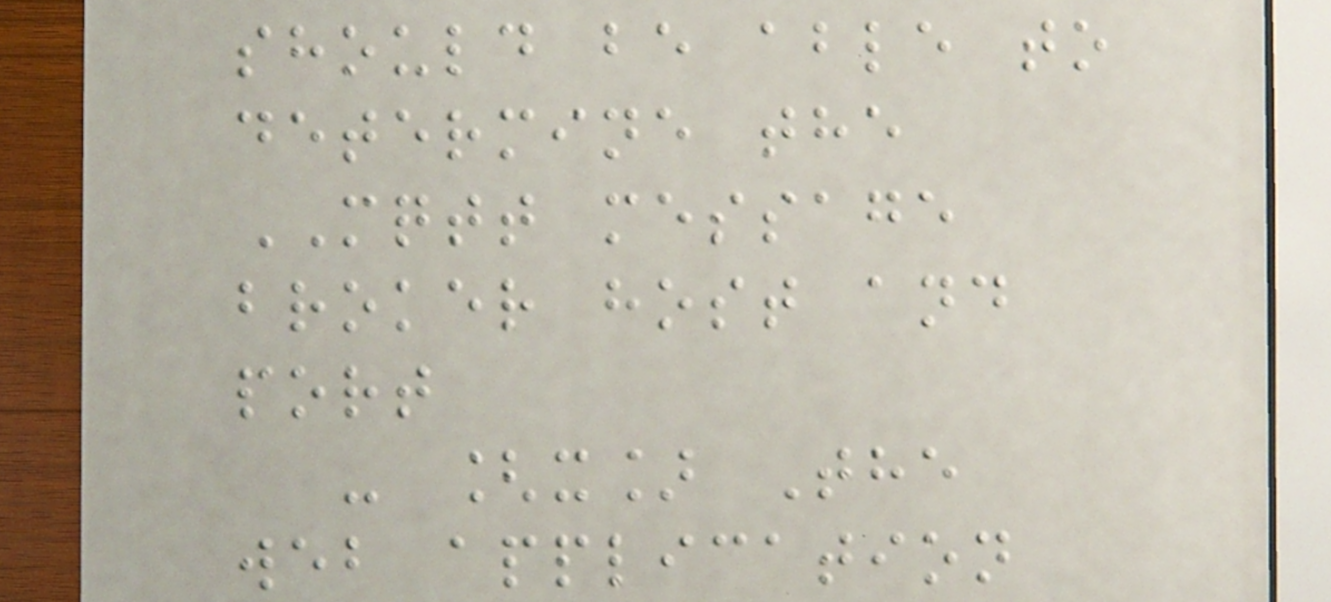should be able to
determine the
MQTT message
broker host and
port
- [x] The
web application
